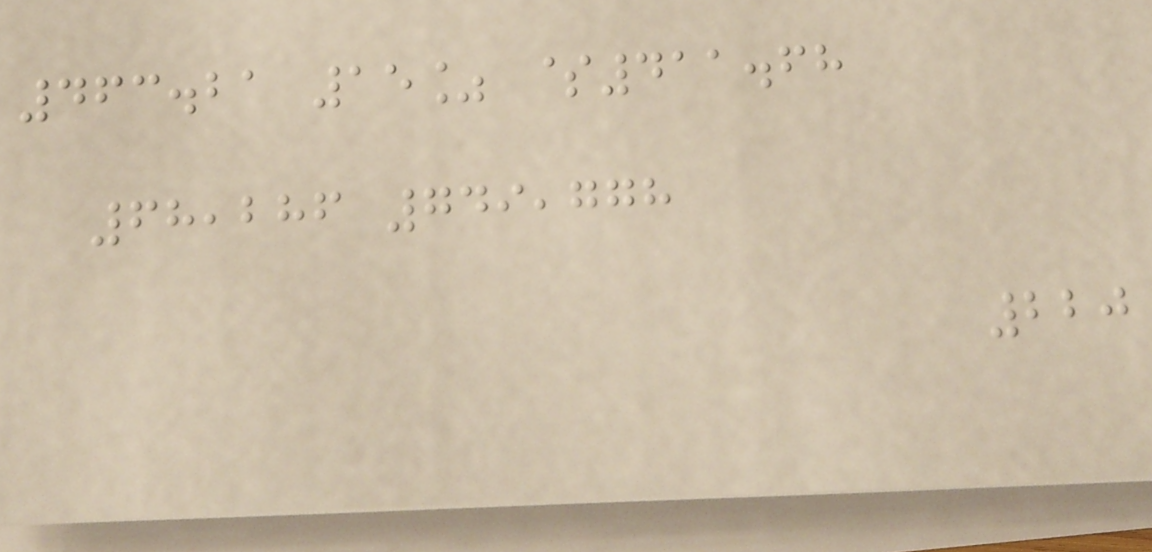463.21 15% $411.68
68,286 749,778
220
